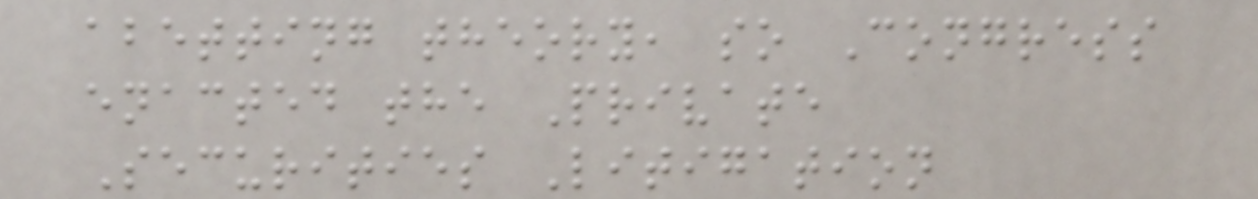abetting theory, so Congress
enacted the Private
Securities Litigation
